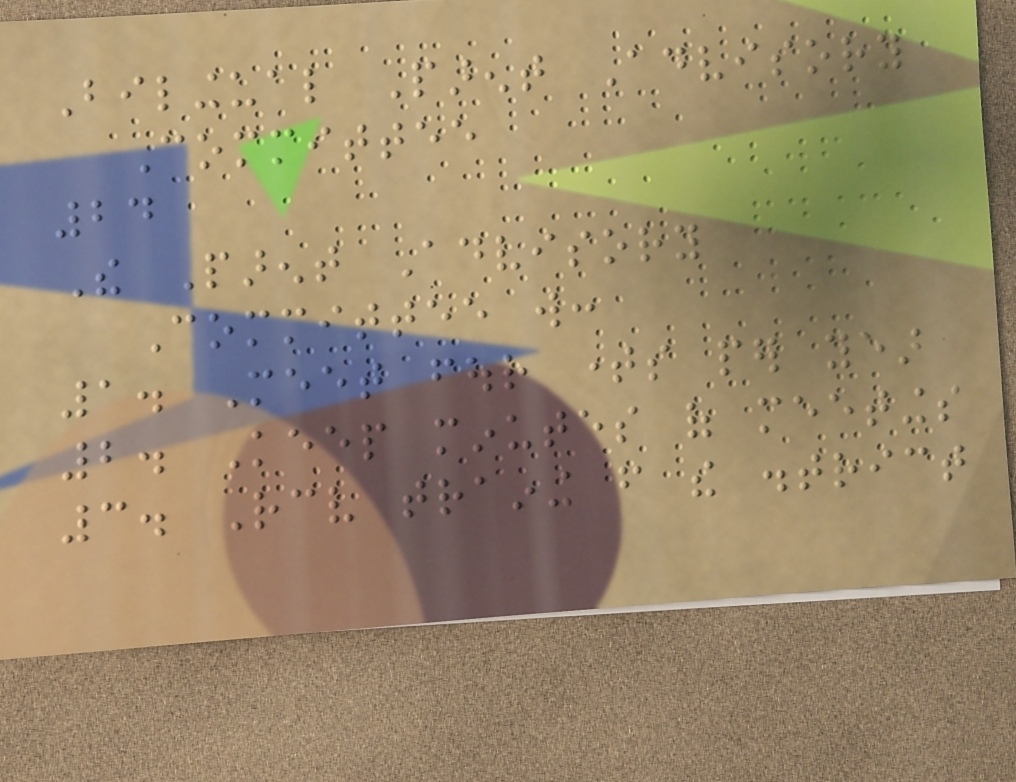Bilingual Parent Advisory
Committee
24
The Parent Advisory
Committee will:
1. Meet four times per year
2. Keep minutes of meetings
3. Receive training from the district
